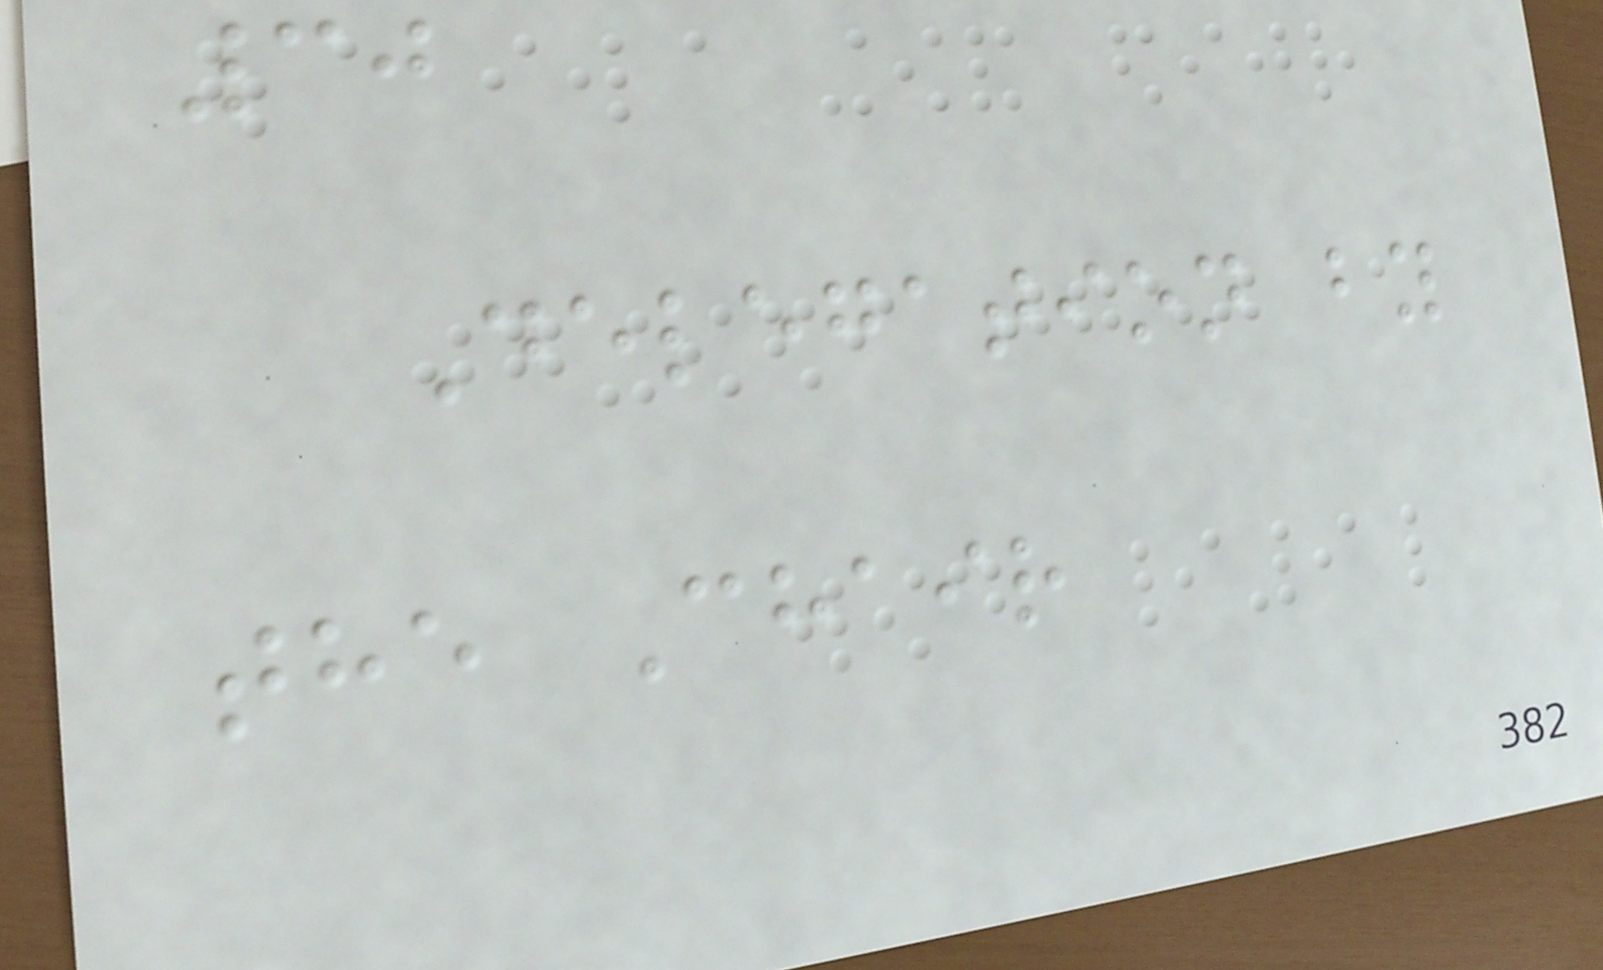30
Delegation by
the Chair
